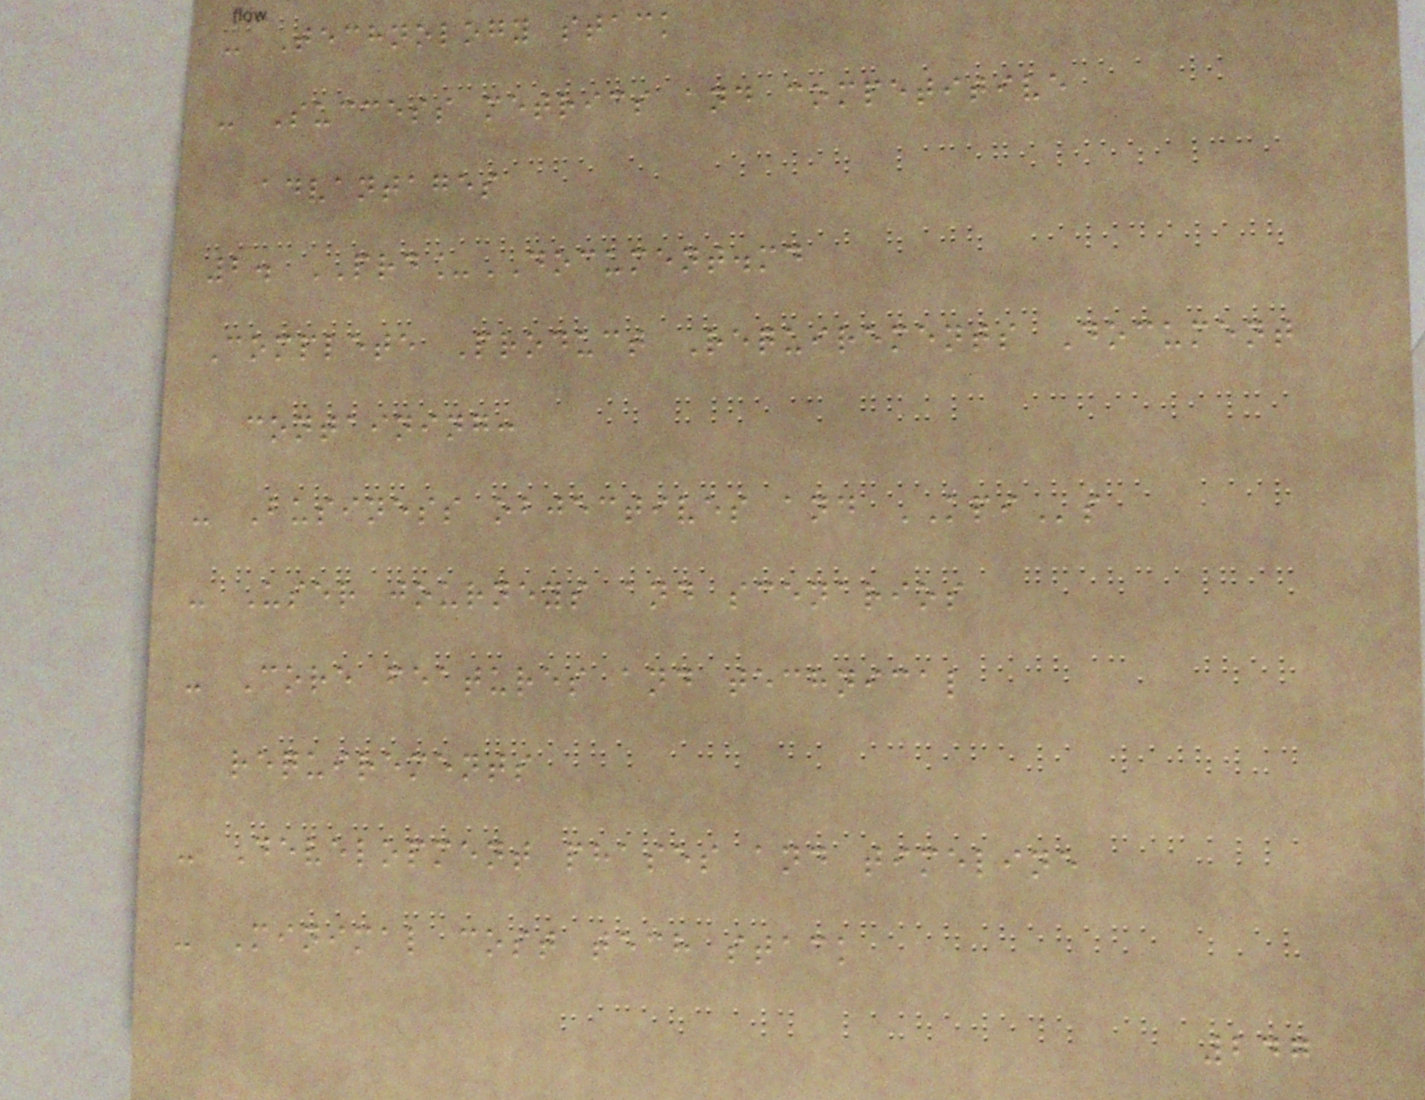- Technology stack
- Success metrics and competitive
advantages
2. PRD_DOCUMENT.md
Complete Product Requirements Document
containing:
- Business objectives and KPIs
- User journeys and scenarios
- Core features and technical
requirements
- Development phases and timeline
- Minimal cost tech stack
247
